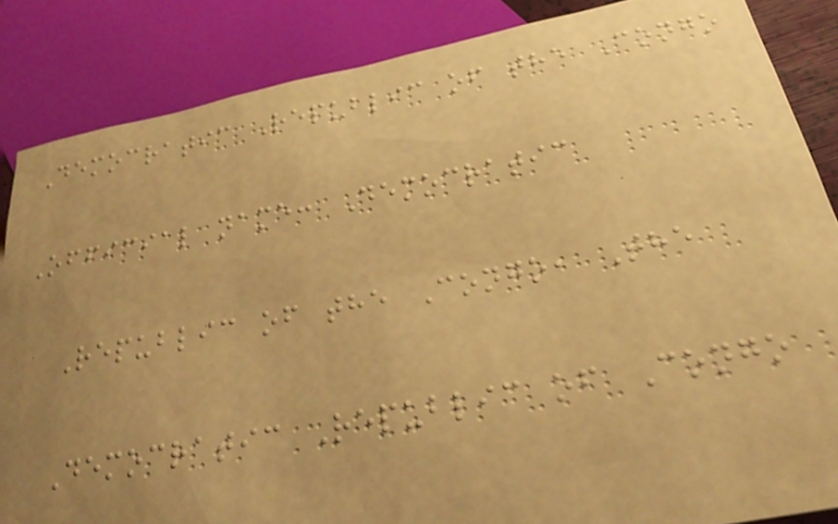Democratic Republic of the Congo
Official name: Democratic
Republic of the Congo, The
Democratic Republic of Congo
